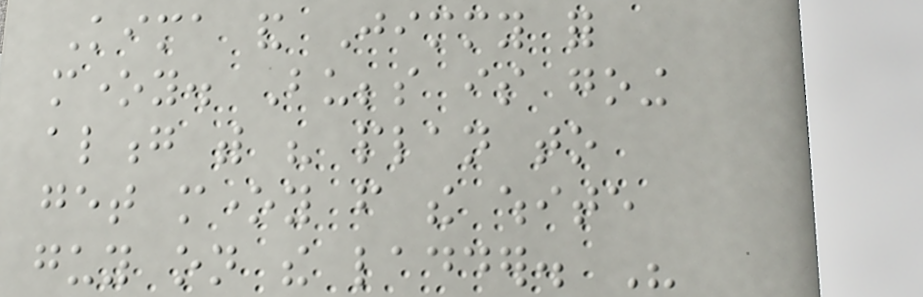Kima and Jimmy for
money. Bubbs is going
along with his plan to
get money from the white
guy on the ladder. His
